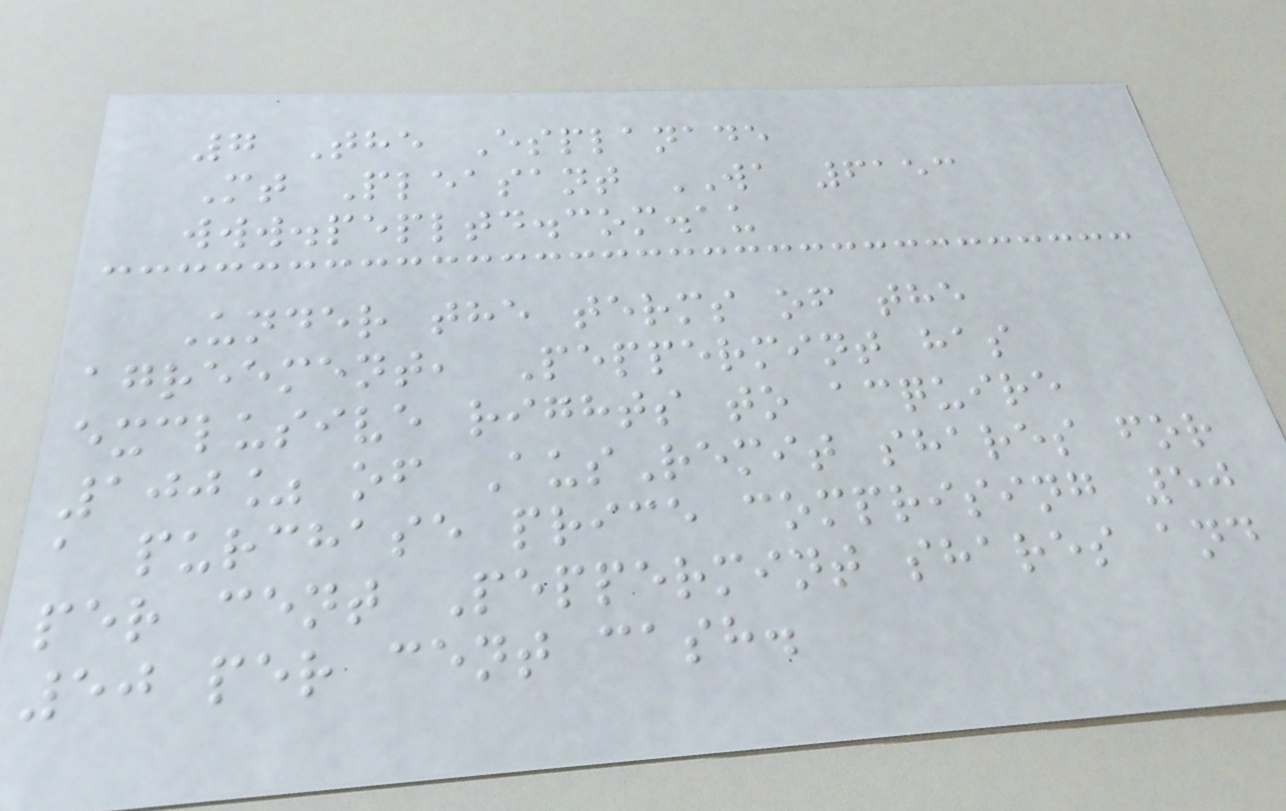7 The Esplanade
Mt Pleasant WA 6153
www.pepltd.com.au
Under the terms of the
agreement, Peppermint has
exclusive rights to acquire
100% of AusRemit shares for
a purchase price comprising 50
per cent Peppermint shares and
50 per cent cash.
